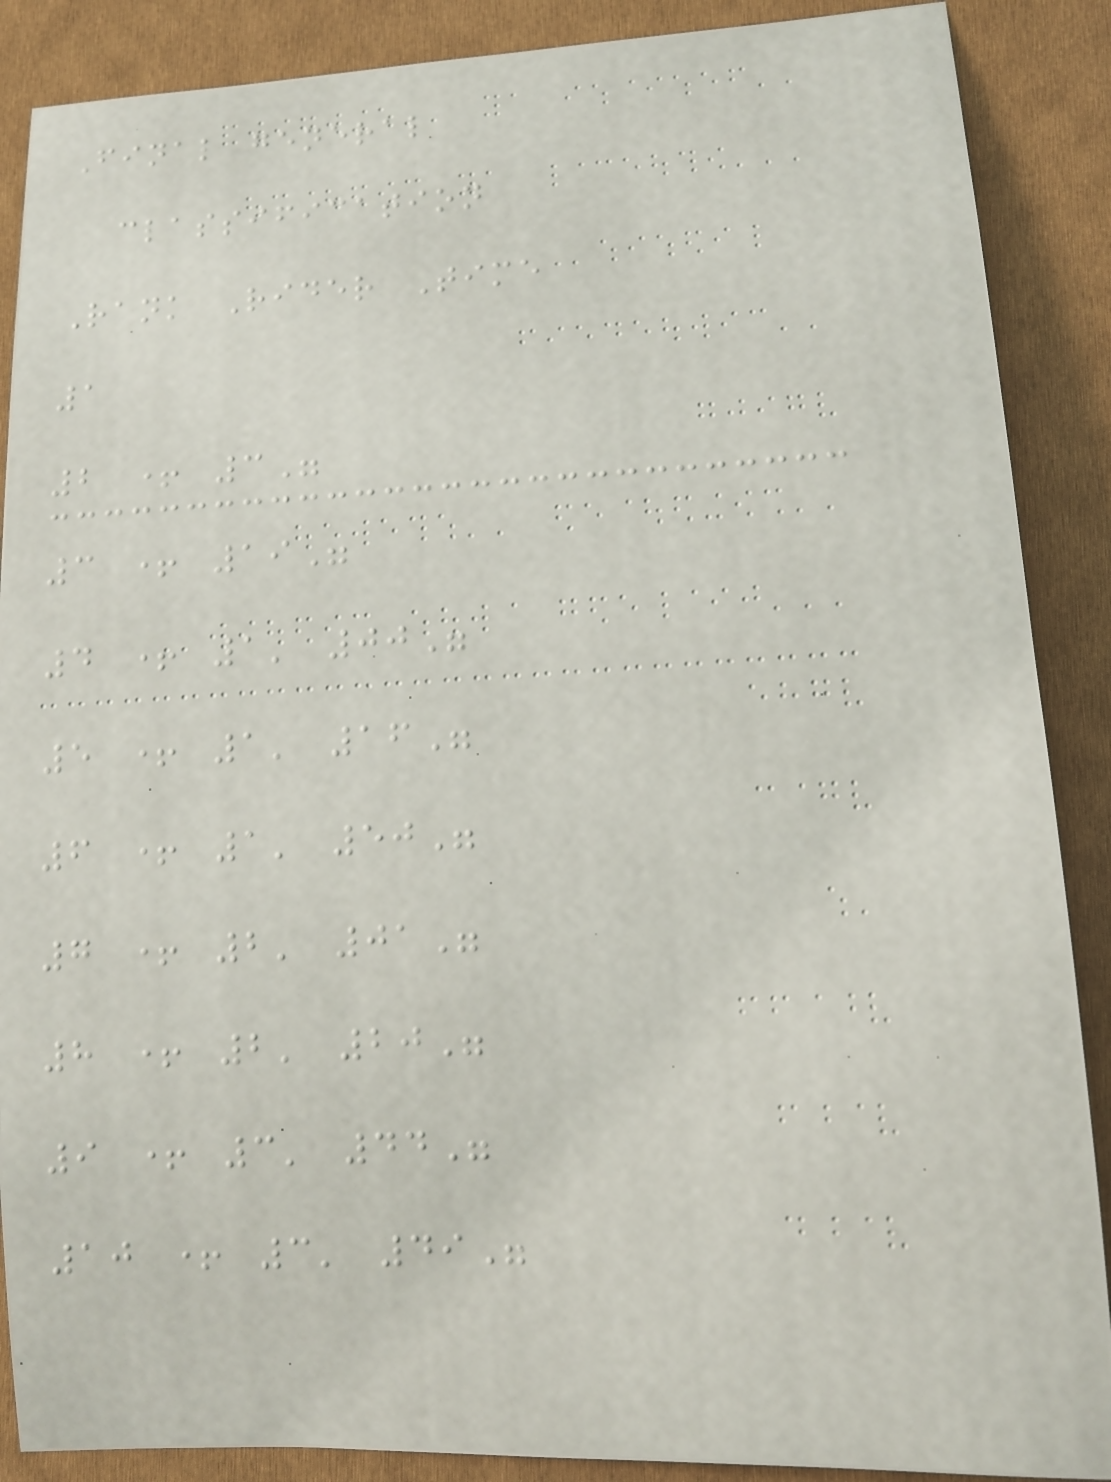Final general
classification
Rank Rider Time
1
2 + 3"
3 + 19"
4 + 1' 00"
5 + 1' 16"
6 + 1' 50"
7 + 2' 01"
8 + 2' 20"
9 + 3' 44"
10 + 3' 49"
